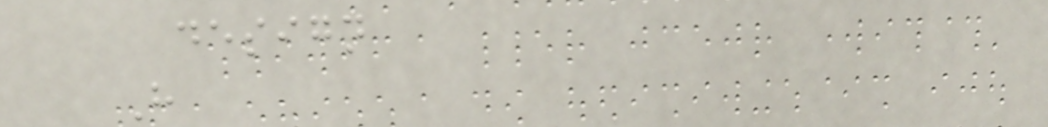design
H
